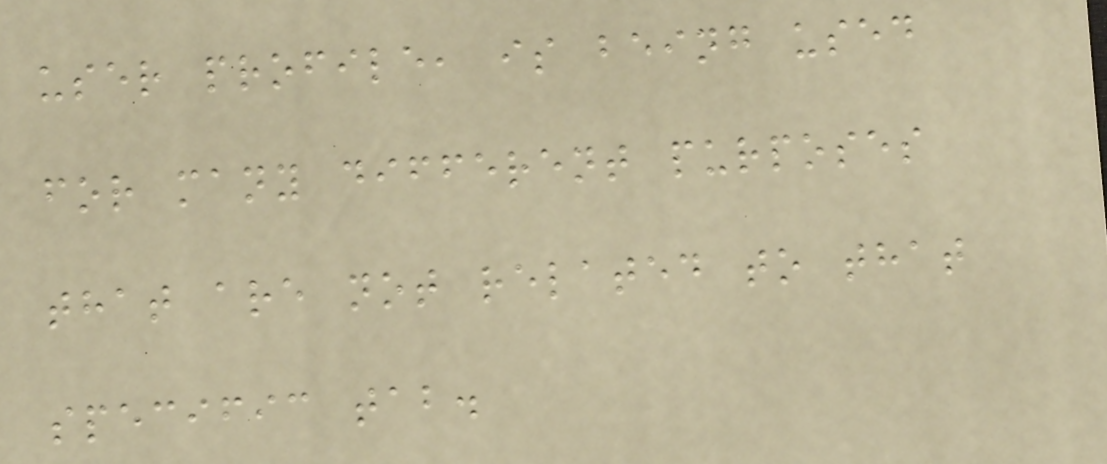user profile, is being used
for many different purposes
that are not related to that
specific tab.
